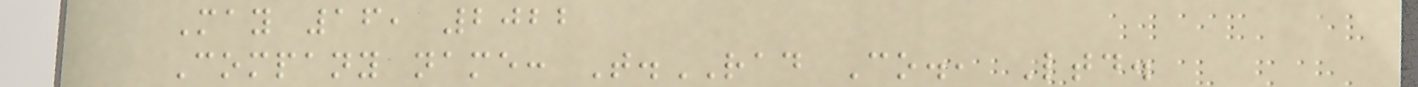May 16, 2022
Company name: T.RAD Co., Ltd.
